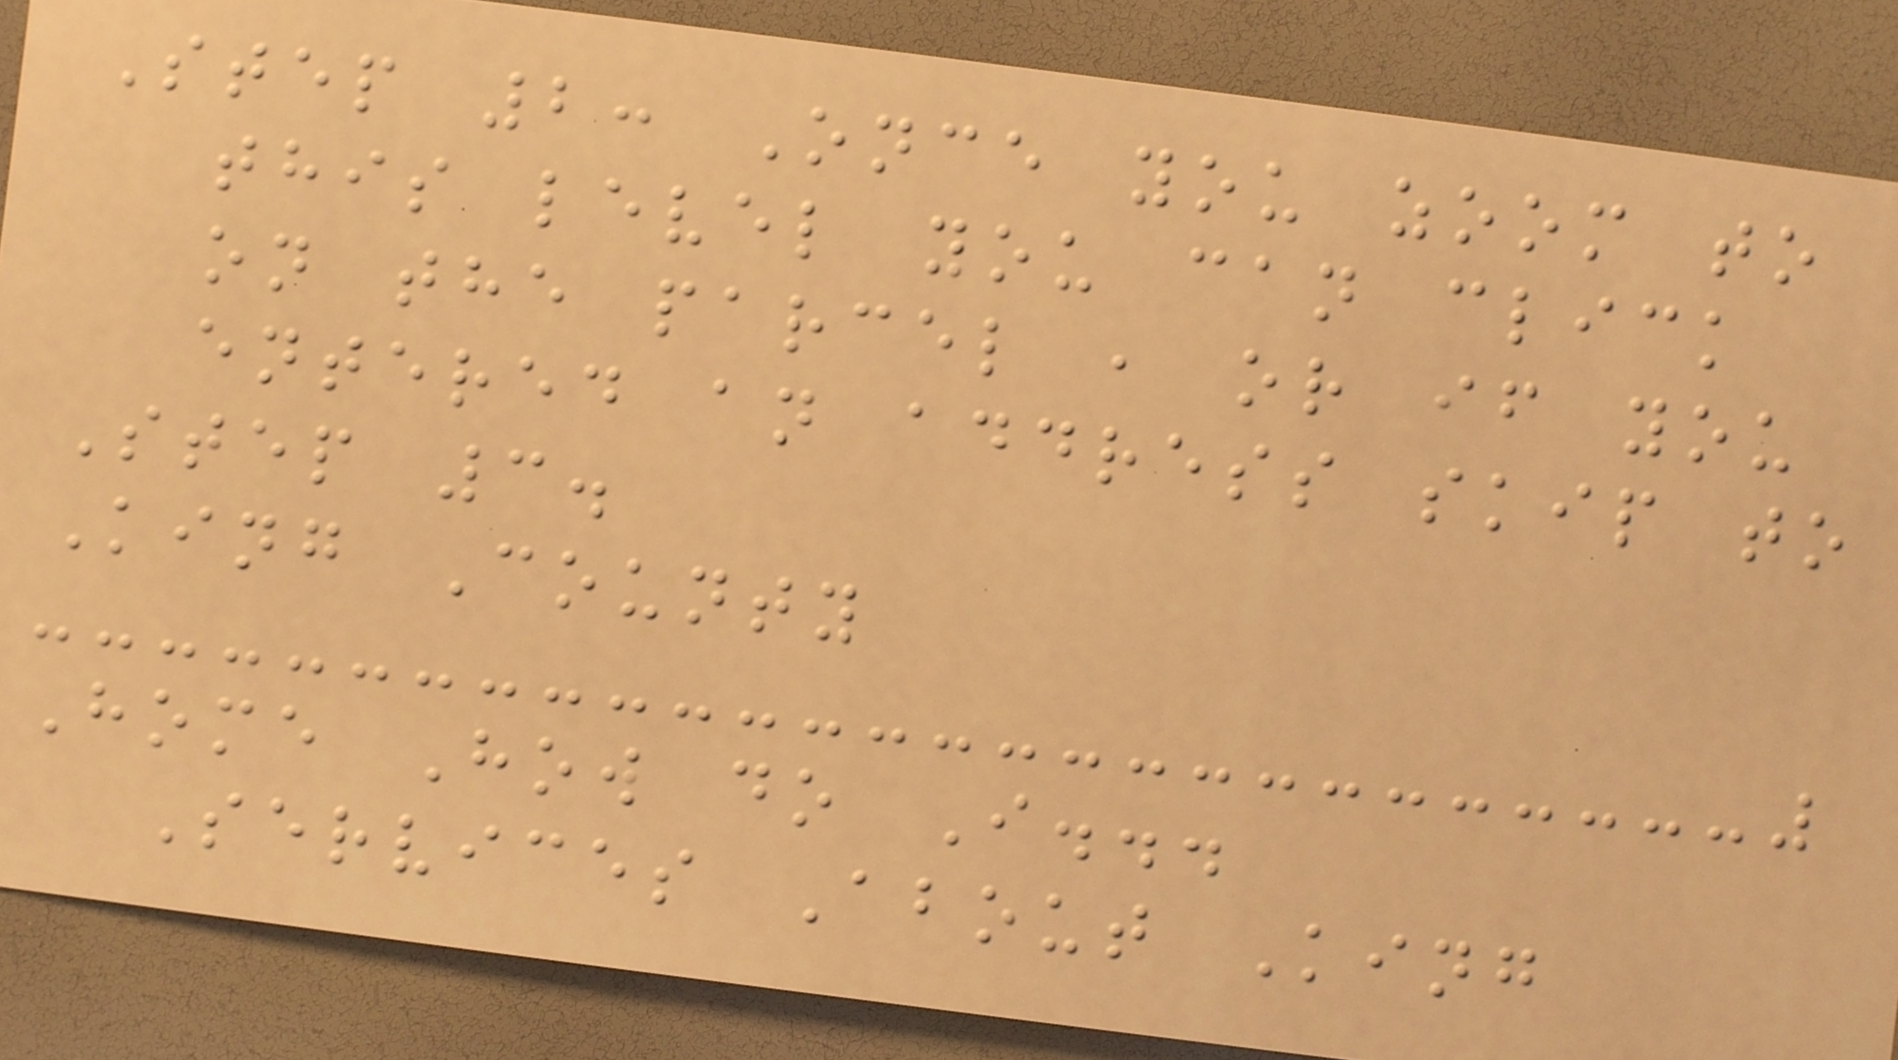Step 2: Once you zoom to
this level you can click
on the parcel , or if you
entered an address skip to
Step 3.
King County
Home How do I...
Services About King
